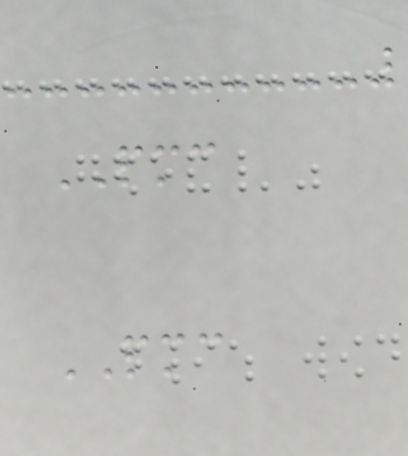PMC
PMC
